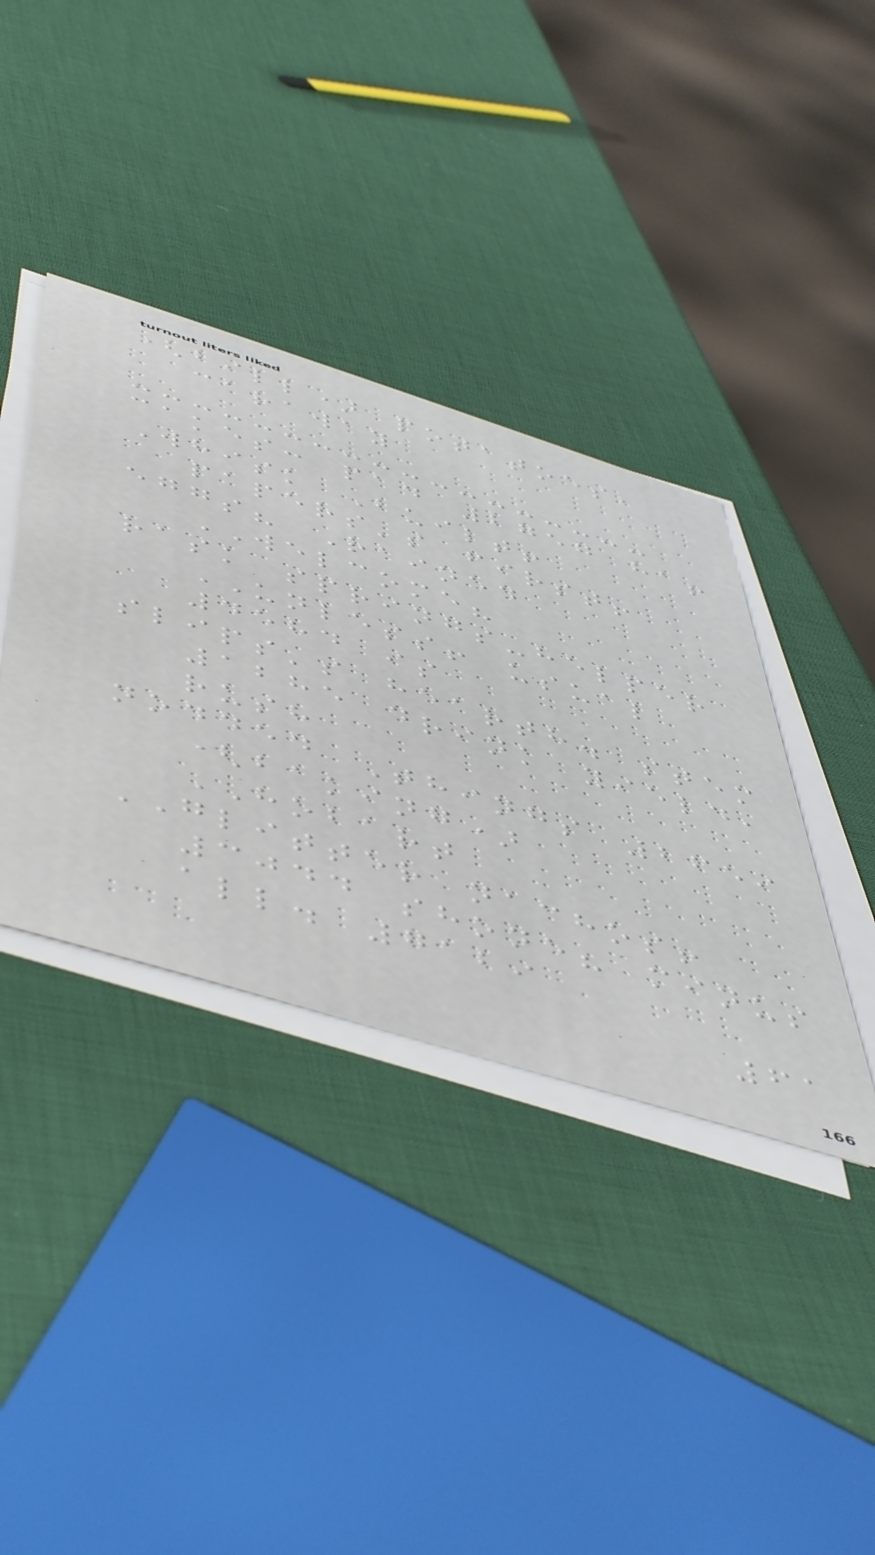(bill) potatoes,
caraway
cakes: pad 2757 ha!
Whisk Built!
papers's first!
eggs? Rained
WELCOME?
rask springs-helper
UNLESS! usual
4584 is
slips's hearth. stem
1285 drink yield,
rush
nodded Things 2659
(baking)
HOBART
GLITTER nachos!
3044 shone? minus
all. 7129
61
